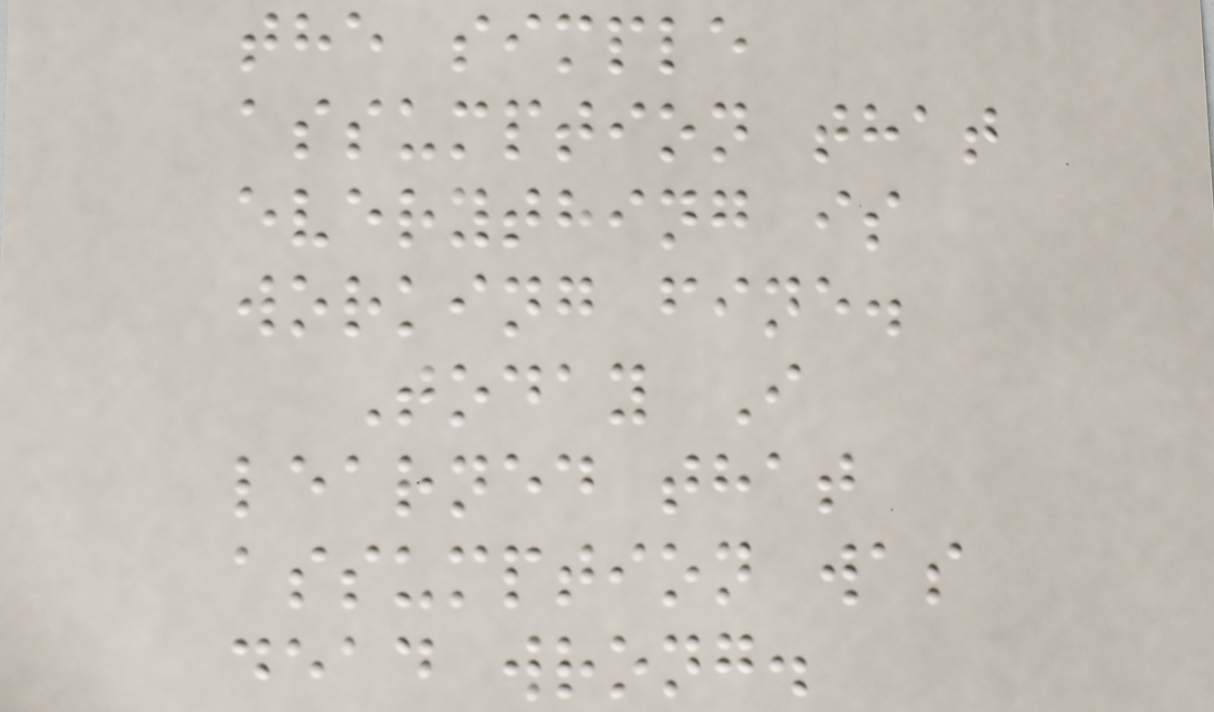the simple
assumption that
everything is
working fine.
Today I
learned that
assumption was
dead wrong.
